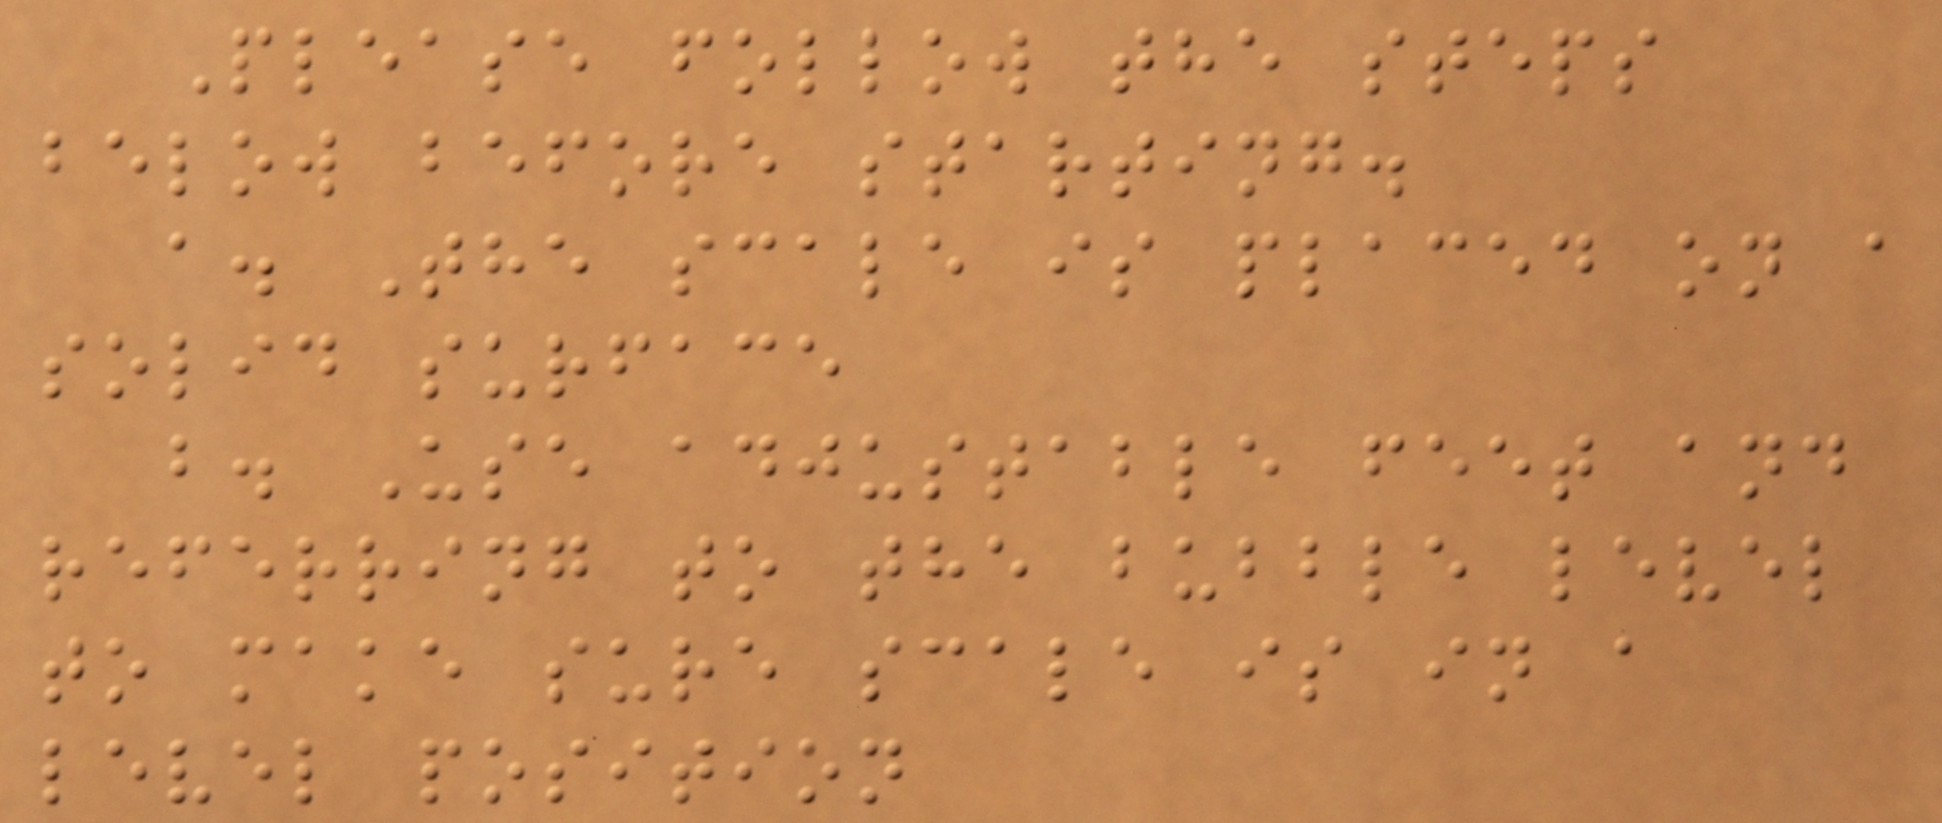Please follow the steps
below before starting.
a. The scale is placed on a
solid surface
b. Use adjustable feet and
referring to the bubble level
to make sure scale is in a
level position
